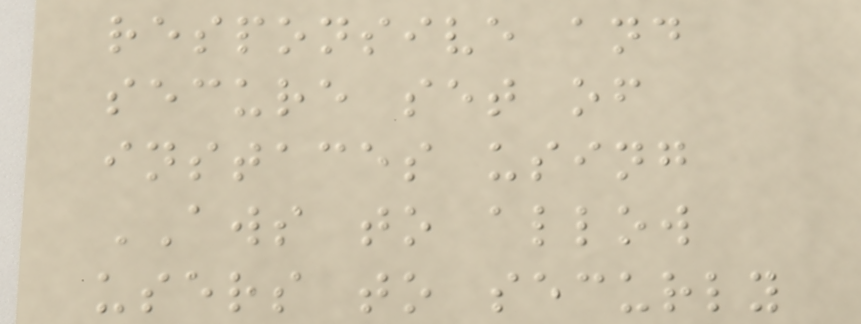responsive and
secure set of
instaces using
AWS to allow
users to securly
